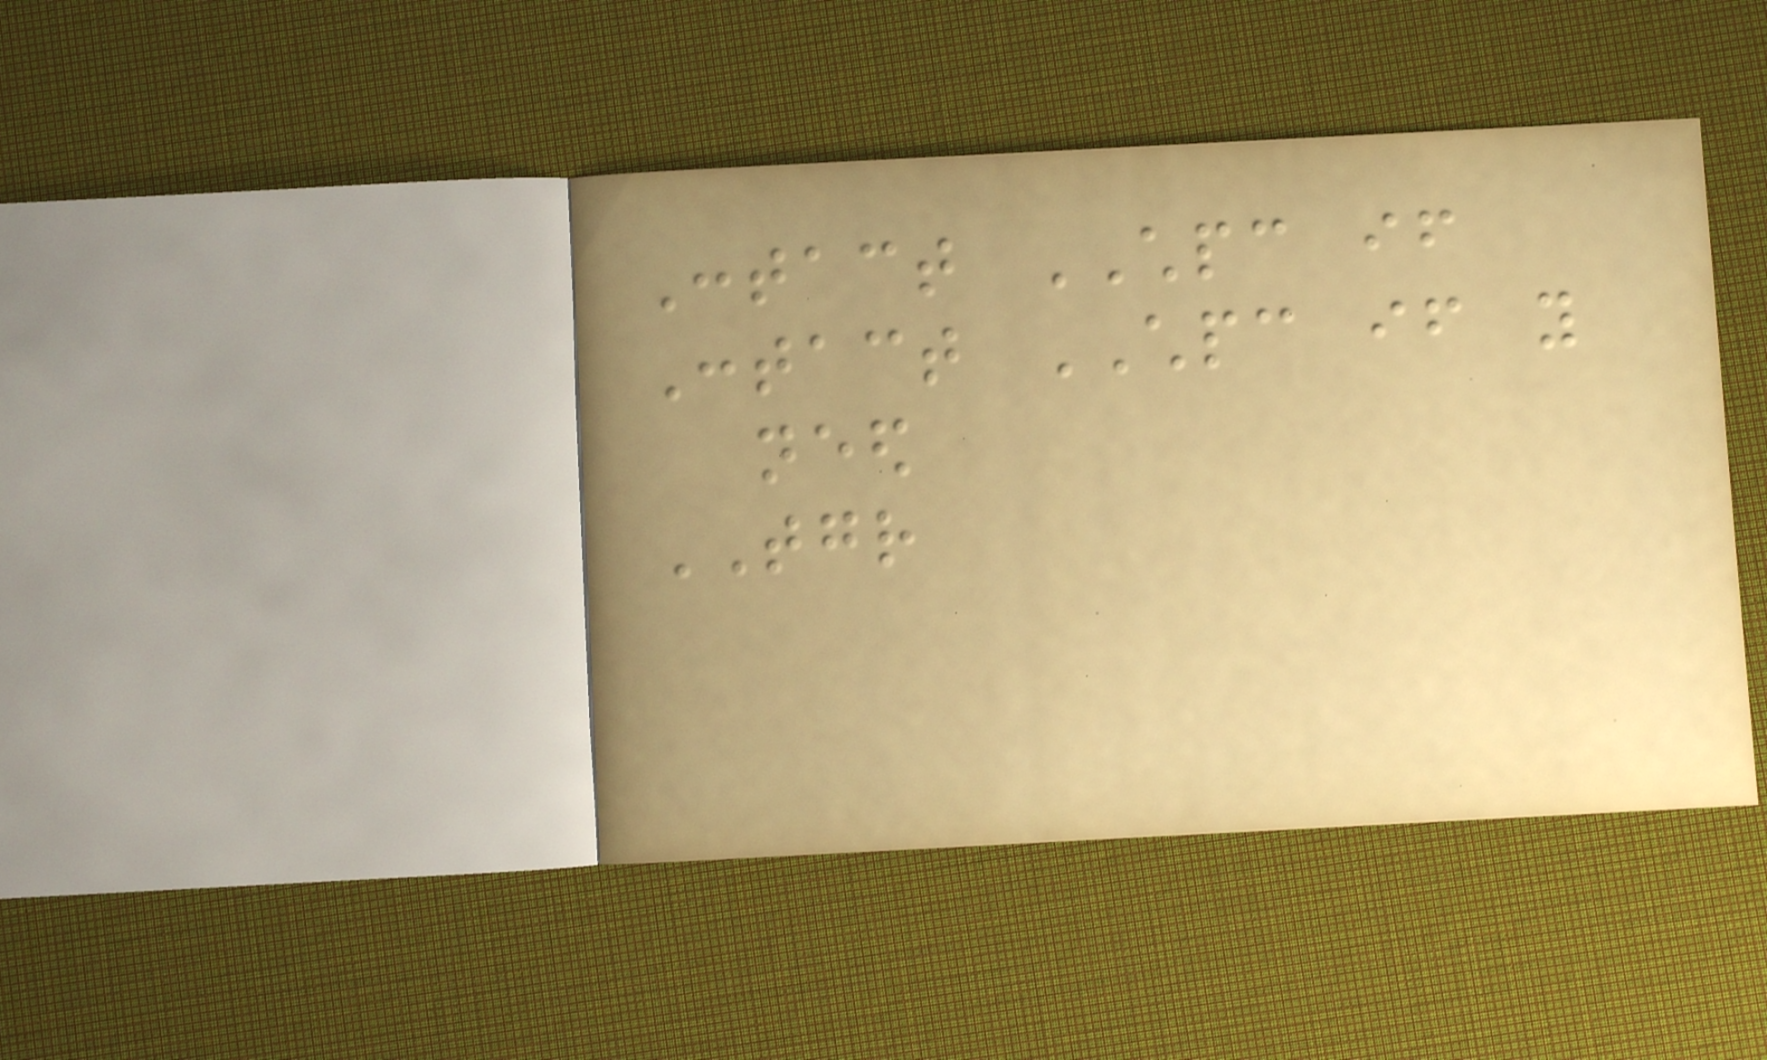Contact CHPC if
Contact CHPC if you
need
TOGETHER
